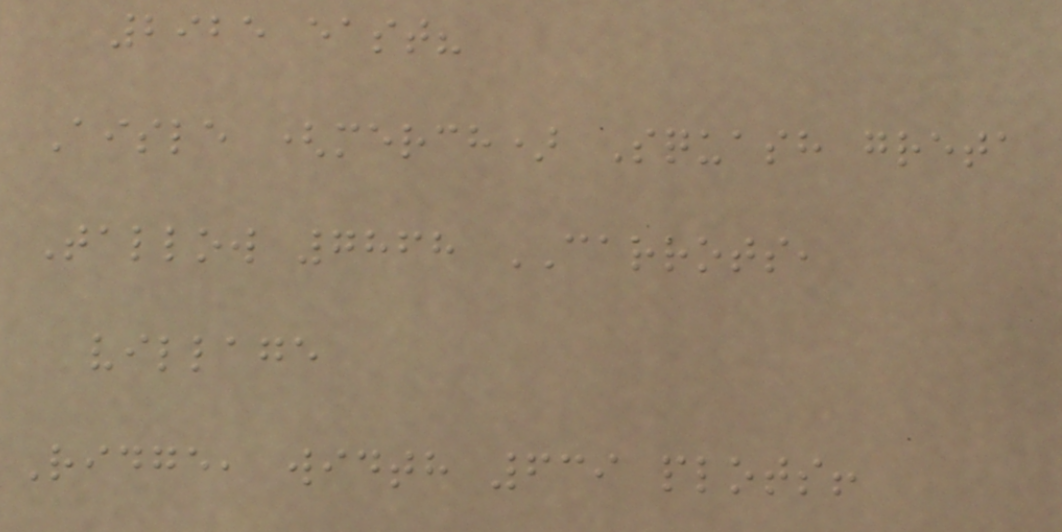2925 east?
Aisle (merch) Squash greta
Tallow 7868 CARROTS,
village
Ridge, width 639 plots!
